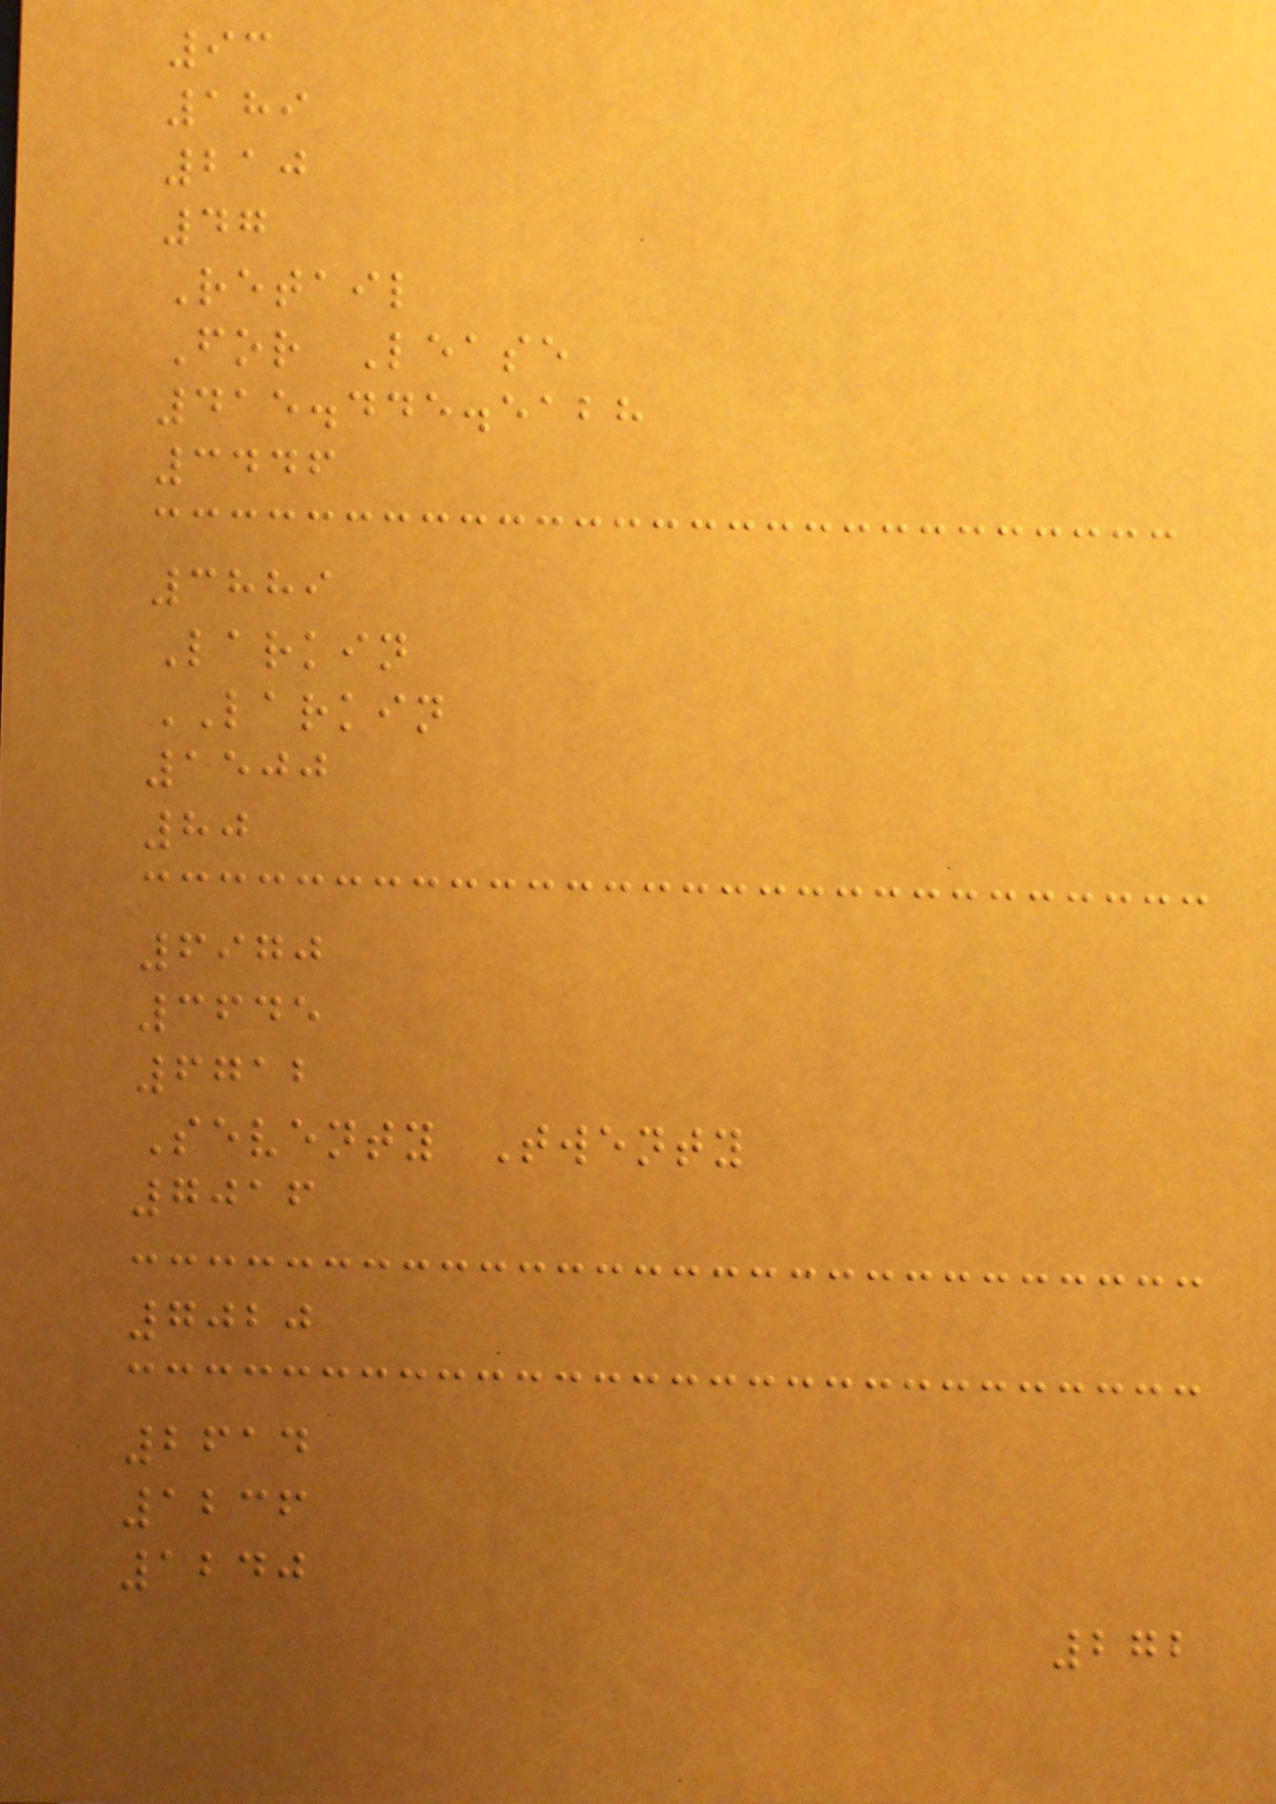93
189
210
47
Retail
For Lease
415.445.5128
3446
3889
Larkin
LARKIN
1500
80
6970
3645
6712
Seventy Twenty
7016
7020
2614
1236
1240
272
